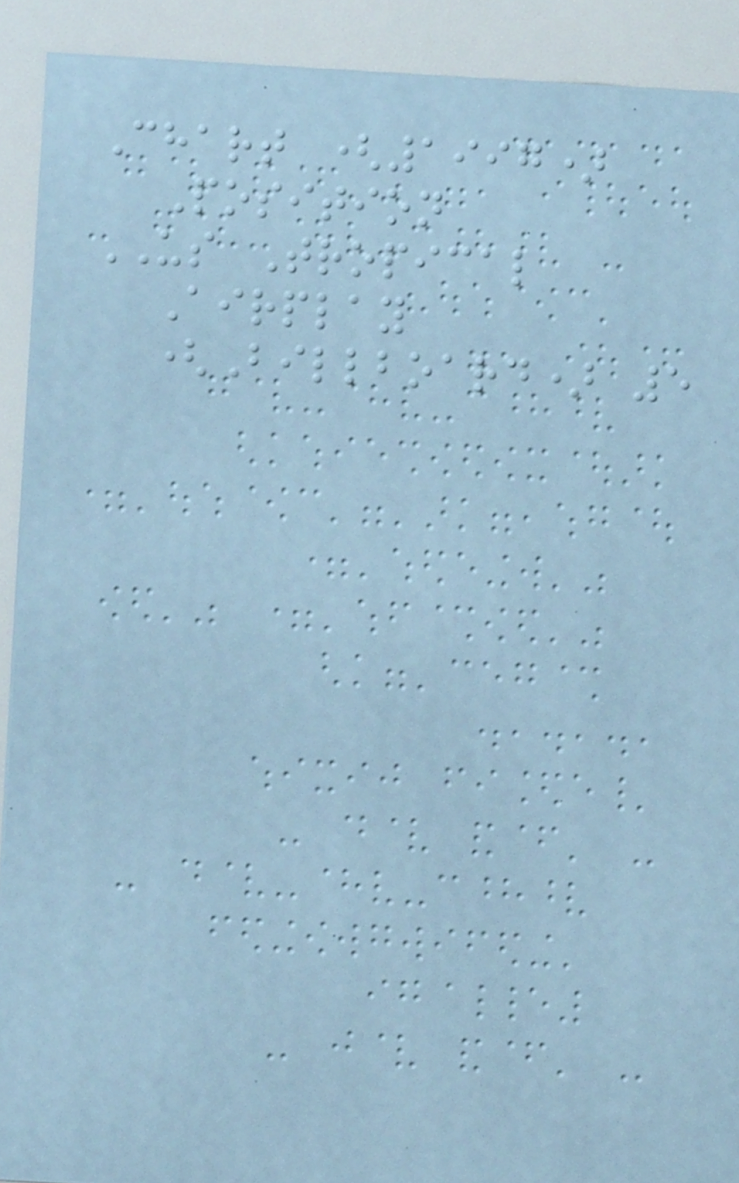Chart (1997)
Position
US Tropical
Airplay
(Billboard) 5
